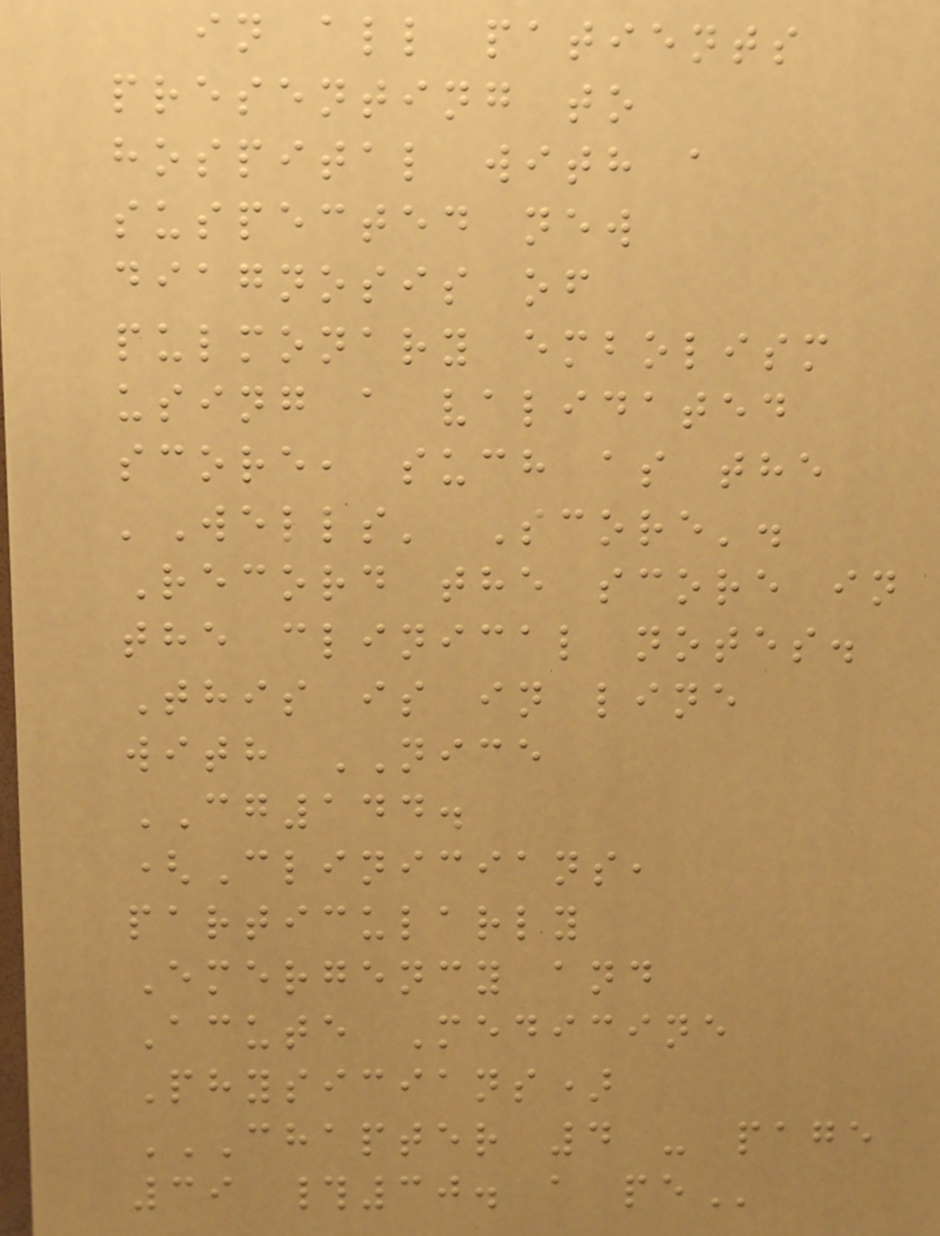in all patients
presenting to
hospital with a
suspected new
diagnosis of
pulmonary embolism
using a validated
score, such as the
'Wells' Score'.
Record the score in
the clinical notes.
This is in line
with NICE
CG144.
(Clinicians,
particularly
Emergency and
Acute Medicine
Physicians)
CHAPTER 4 - PAGE
39 #30. A PE
